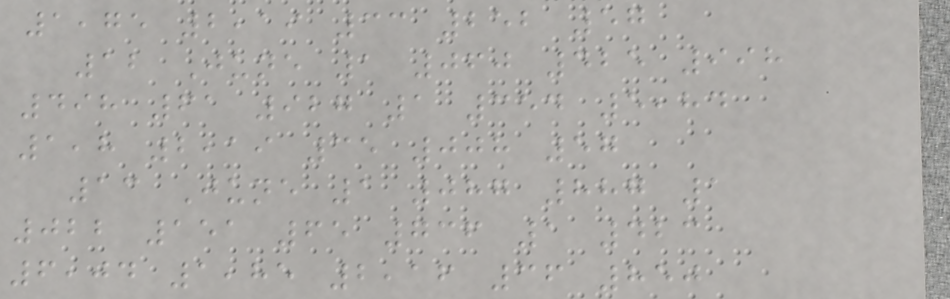1,75 2,19 33 252 57
12 June 1 060 425 998
498 61 927 1 354 5,84
1,8 2,19 35 008 57
13 June 1 087 887 1
022 151 65 736 1 423
6,04 1,85 2,16 36 850
